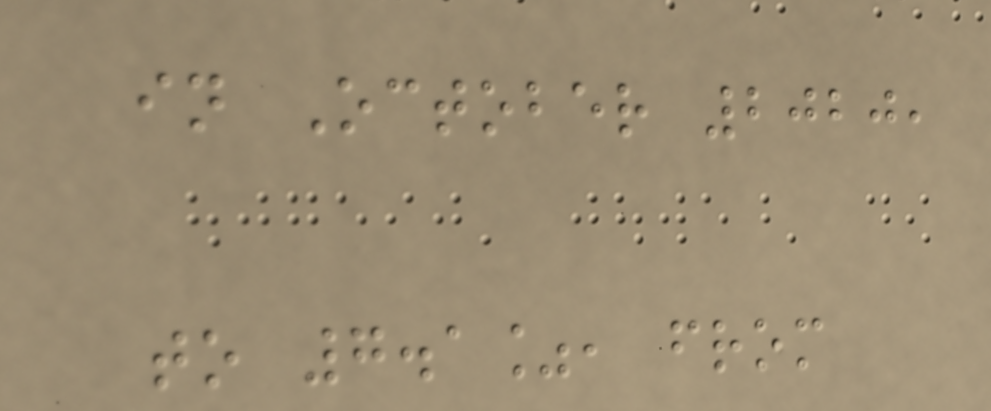in October 2020,
to 7.1%, from
